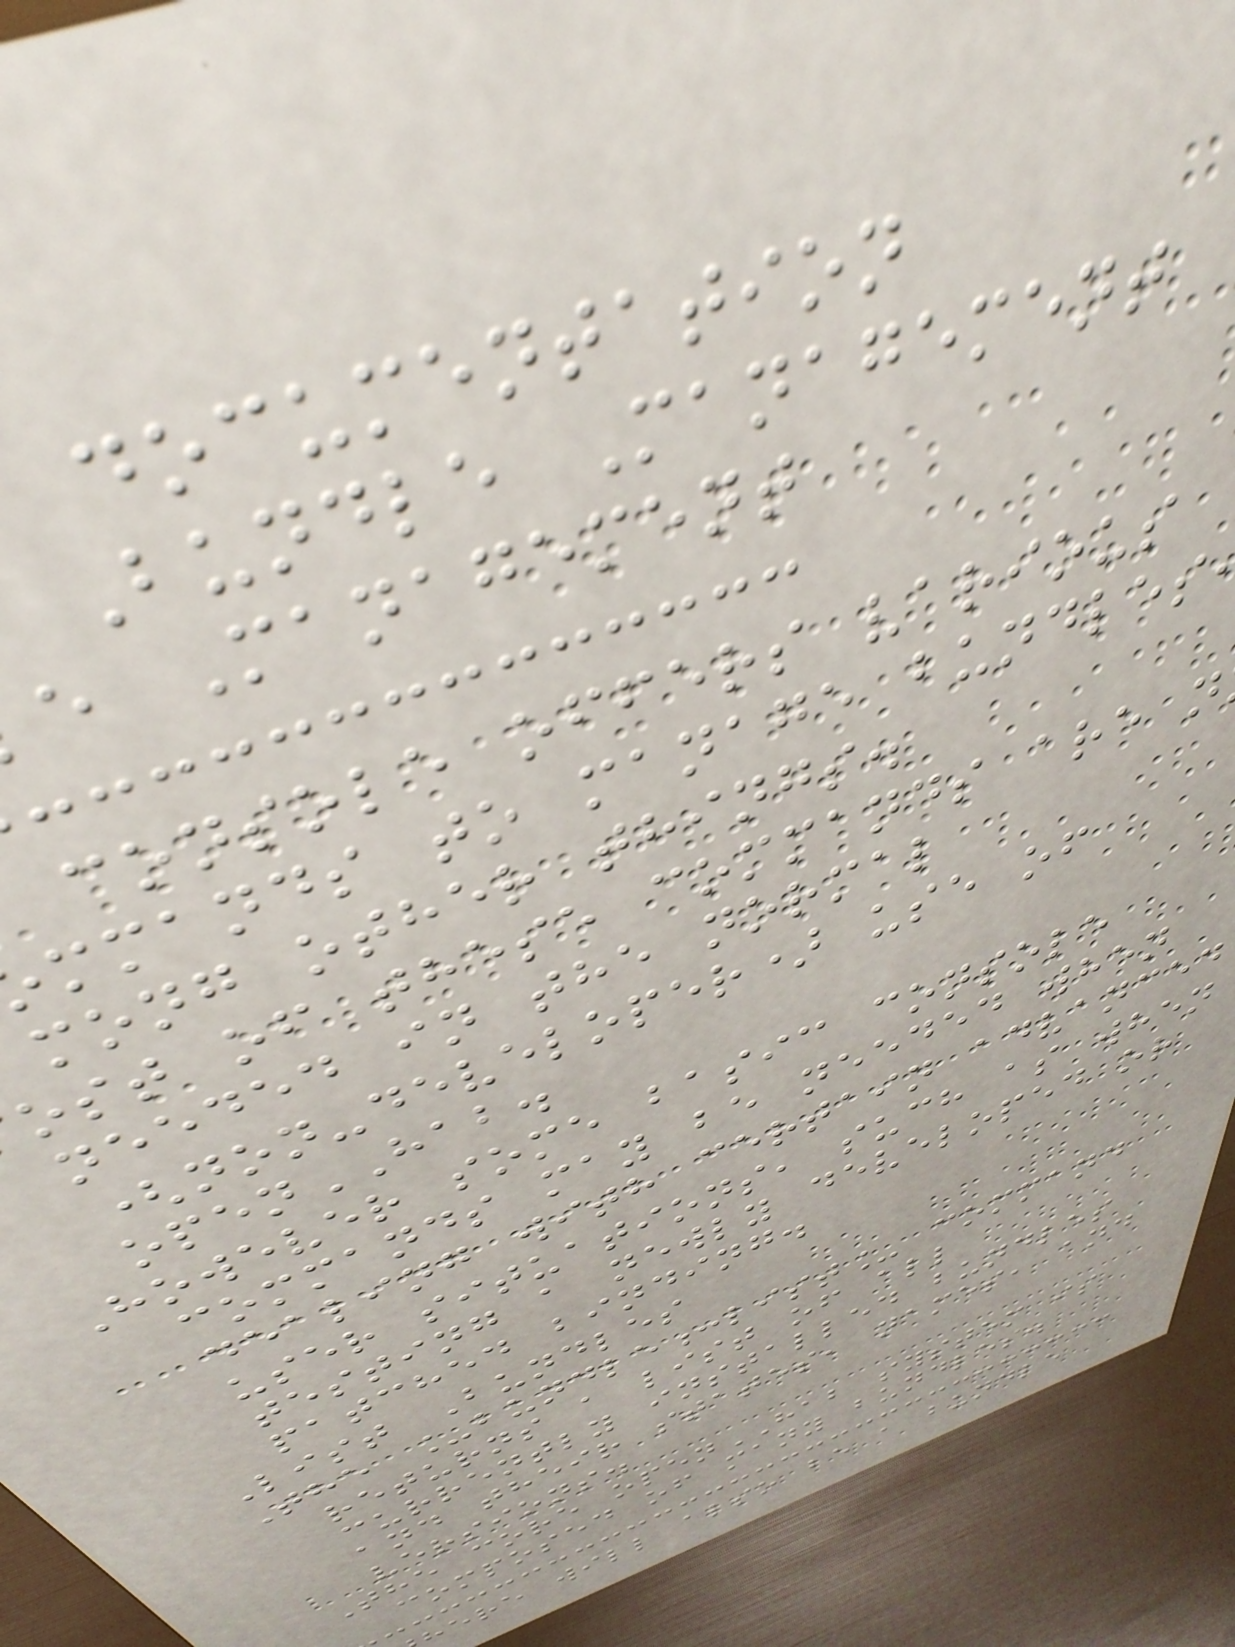documentation
Bundle Management
e Management
console offers various
mmands to manage bundles
mong other things.
ost of these commands are n
needed in the normal
(non-developer) use of
openHAB.
However some basic console
commands may be needed when
dealing with certain advanced
user situations, such as when
testing a newly developed or
patched binding.
List Bundles
The _bundle:list_ command
returns a list of all
currently installed bundles
and their states, names, and
versions.
The core openHAB system is
composed of many bundles.
ere will also be a bundle
